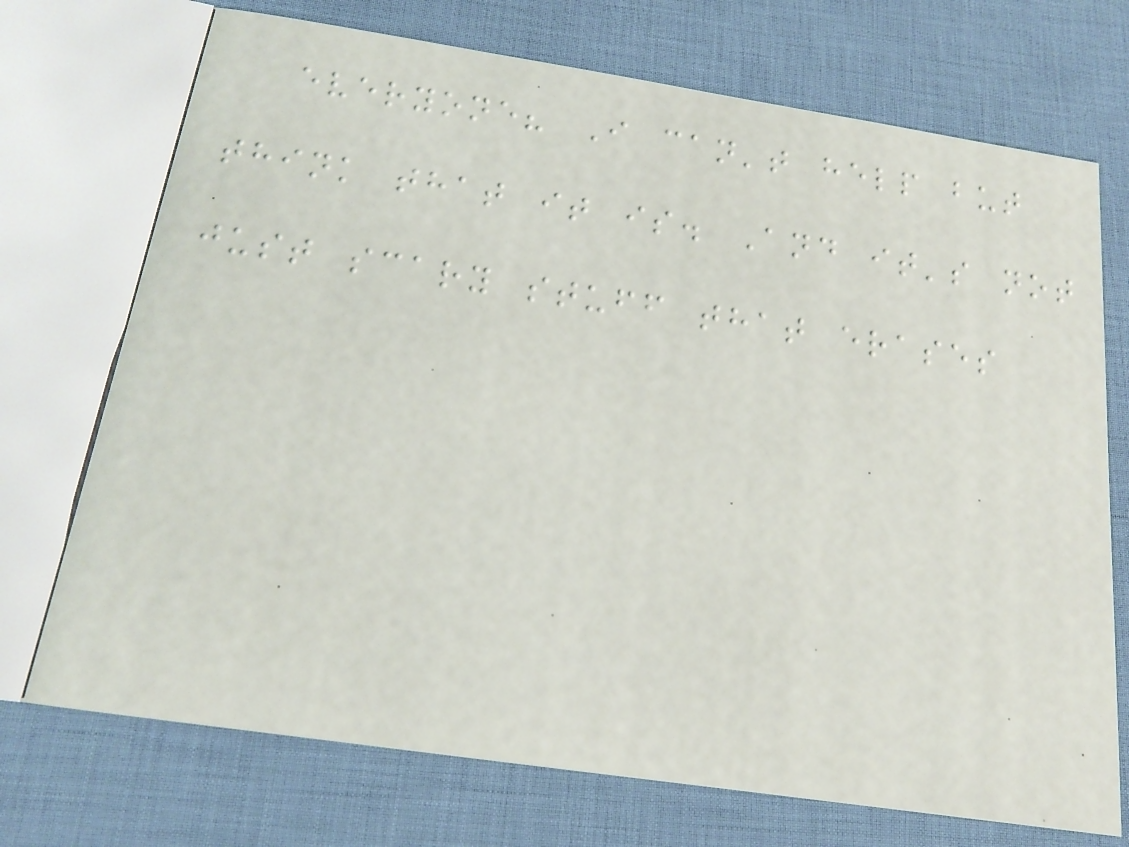everyone? I can't help but
think that it is. And it's not
just scary stuff that erases
